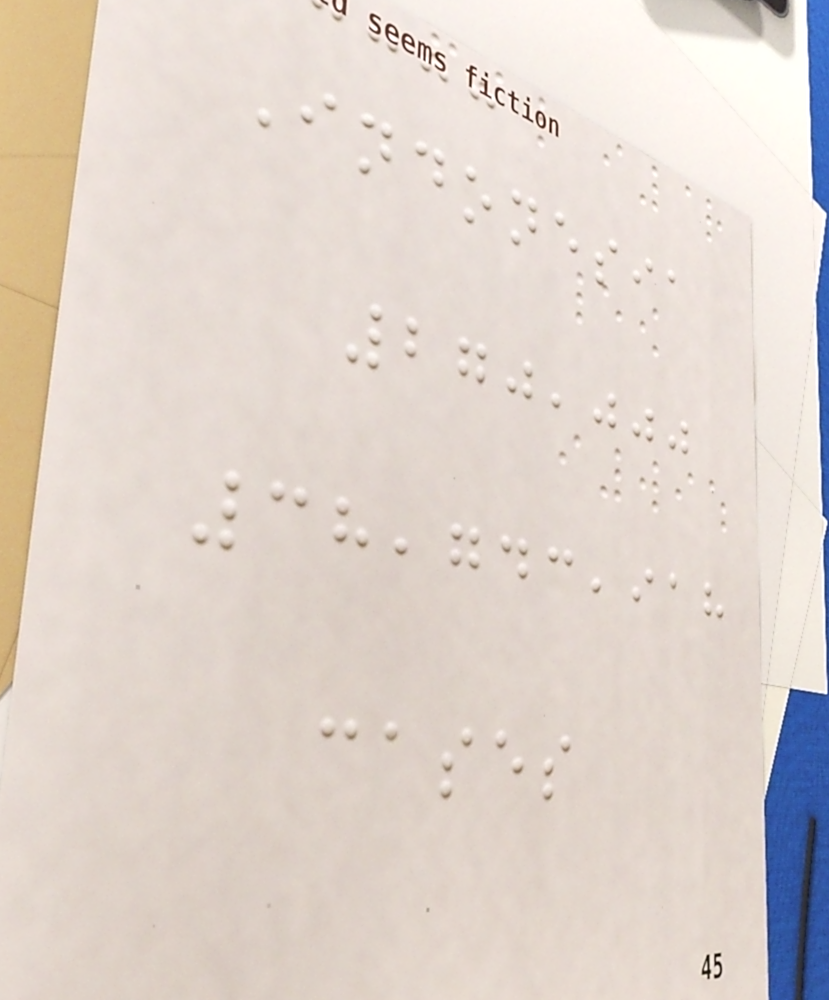Indonesia
270,000
38,743,918
cases
